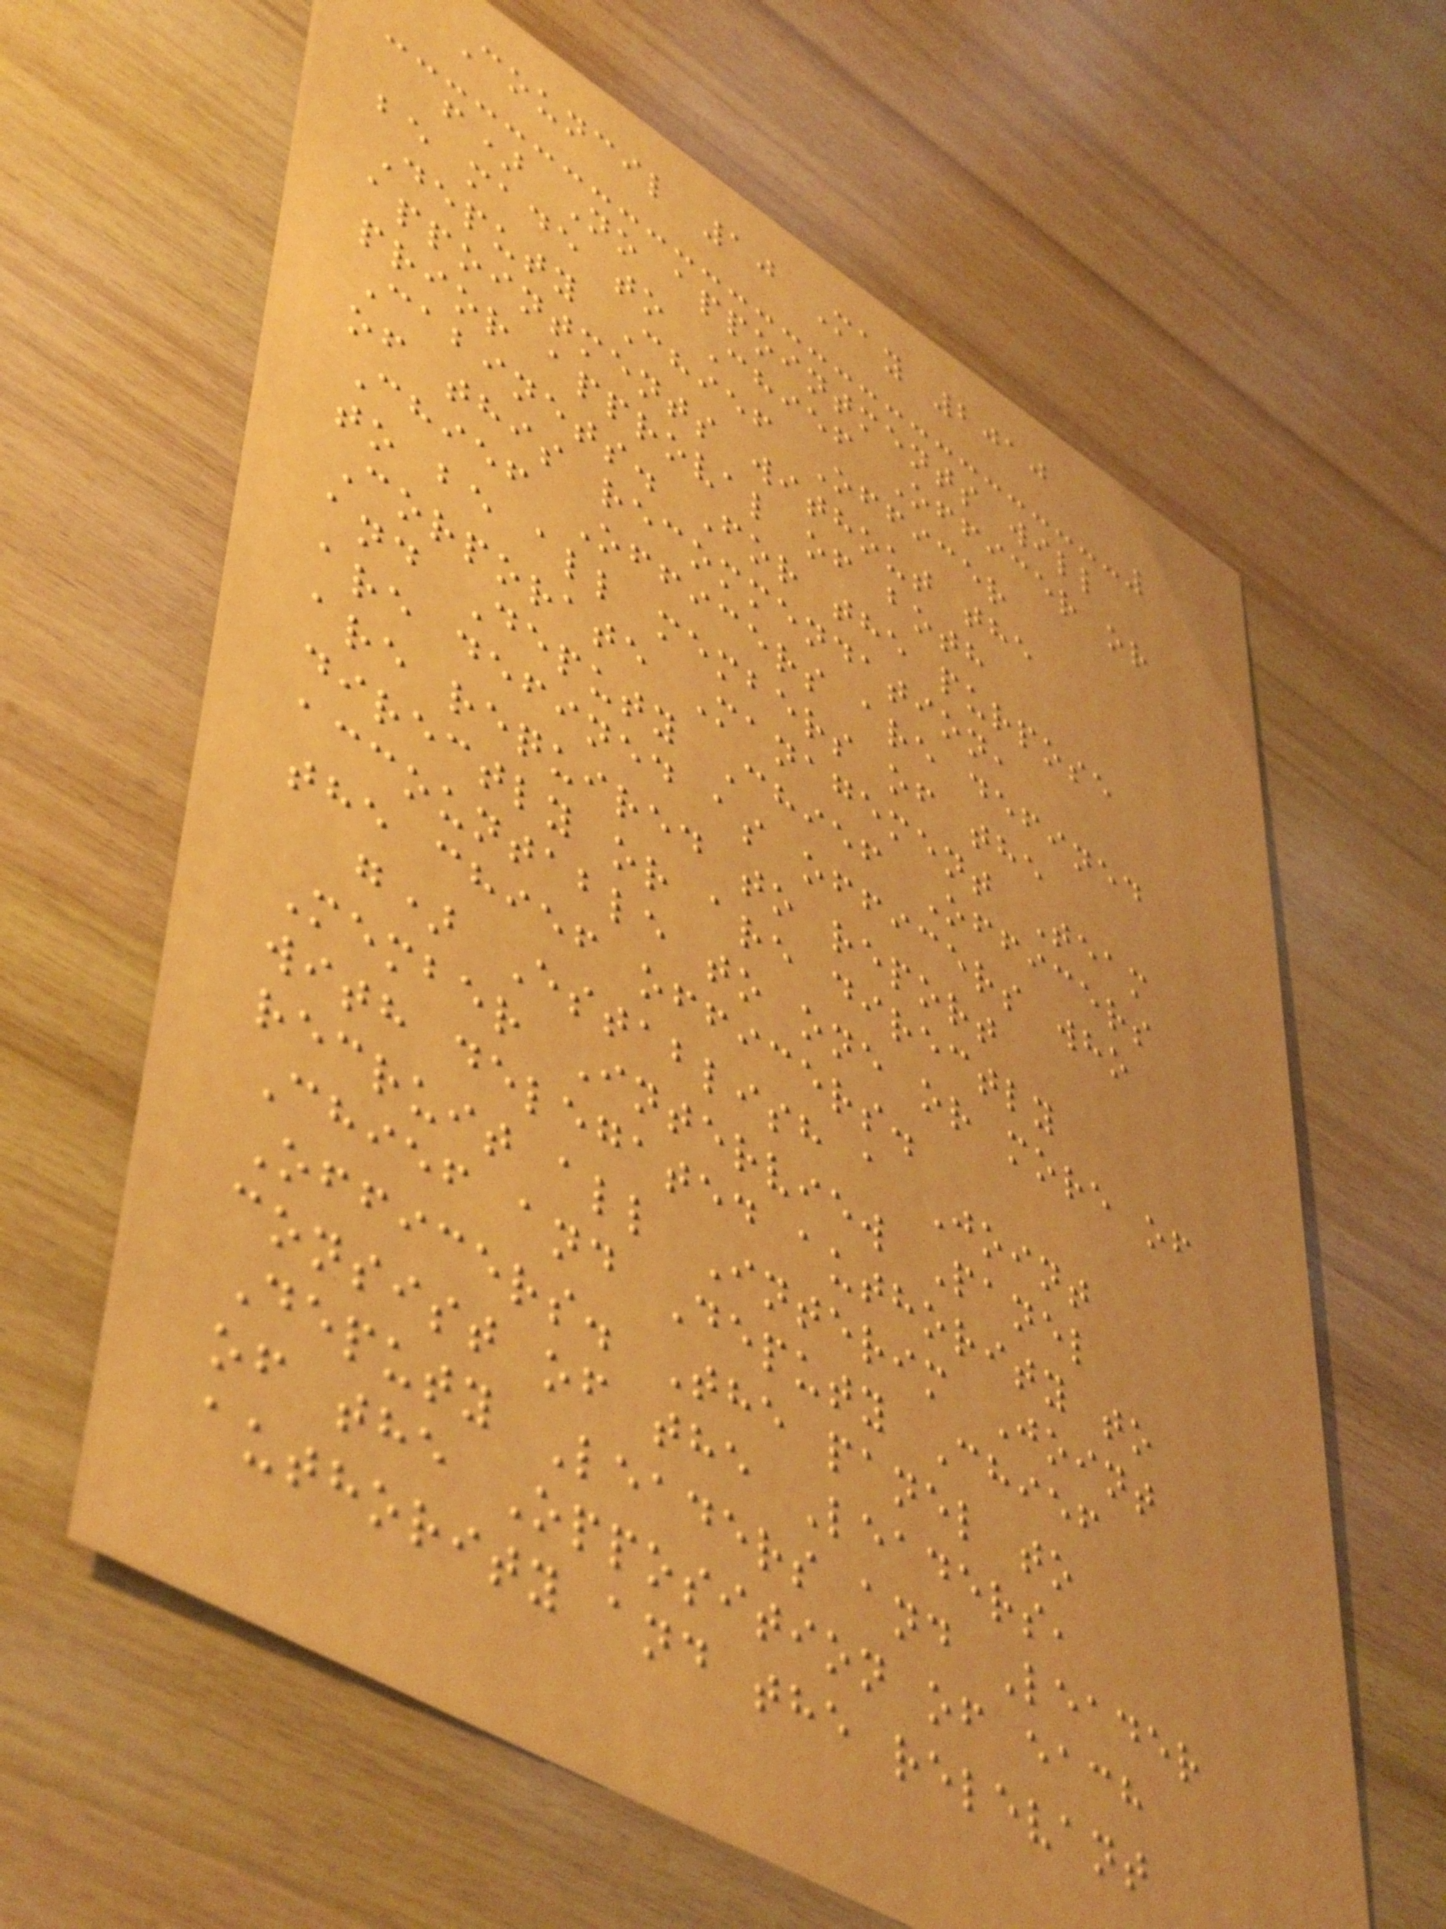Council 10 May 2010
f) No appointments will
be made to Chief Officer or
Deputy Chief Officer
appointments without the
prior approval of both
Cabinets. For the purpose
of this recommendation,
Chief Officers are defined
to be all members of the
Corporate Management Team
and Deputy Chief Officers
are defined as officers who
are required to report
directly or are directly
accountable to one or more of
the chief officers.
g) Establish a Joint
Member Interview Panel
with delegated authority to
recruit all Interim Joint
Chief and Deputy Chief
Officers. The panel to
consist of the Leaders,
Deputy Leaders and Leader
of the Opposition of each
authority and the relevant
